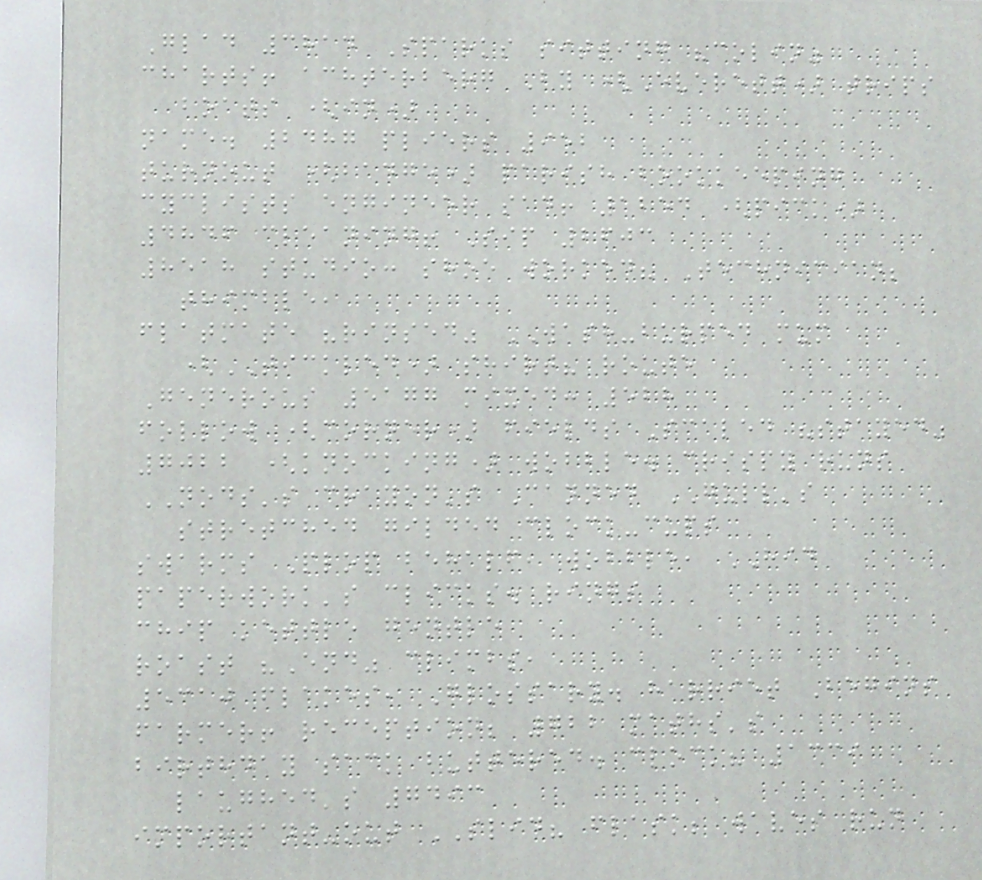Glad 3814 Sparks sitting "colin"
charts! achterberg By (Everett) trips
boats (in)
name. 2487 pliers 952
turnout (badge) parish bookkeeping
cyclists engineer sad! 1254 (pick)
4846 cleaning! Sip 2603
8518 studio: shoe worked? Technician;
thimble,
flatmate "rinsed" WASH-burped mum
(TICKLED) shirt? route
Generous 5177 mixed: 528
follow (corner) fields Scaled "stayed"
7022 (knocking) wobble. crispy runs
NODS's crayon's Canned GULL's
stretched gilded clock-cups
swarms Plop behalf, wobble, HID
paperwork's clicks. rings
chip kettle gentle
roast "End" climbs,
5310 flakes, Glossary. harriet Begins
farmer! reception; 722 maths's
birthday sack buttered. clock? 1339
laughed's 7493
important-out SLID? flask; waves run
